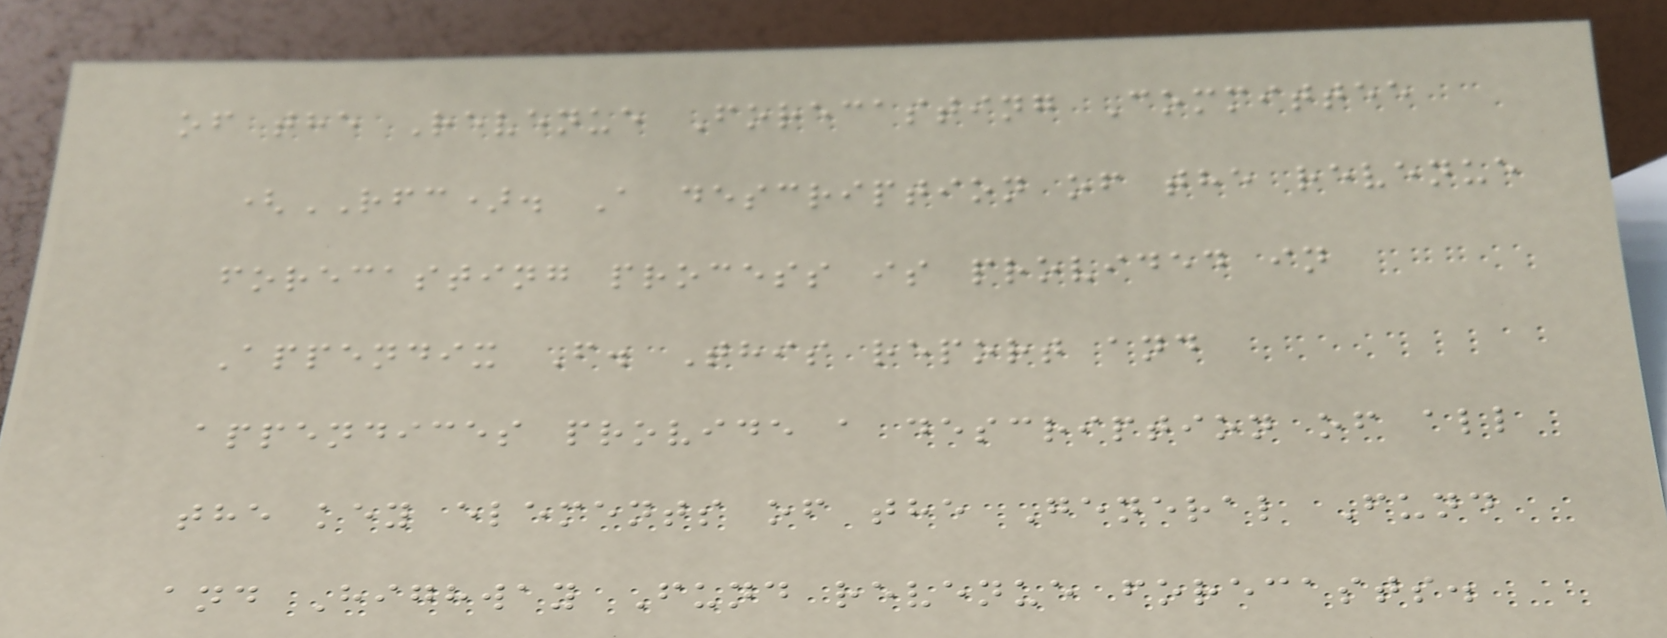of the Revenue Forecasting Committee
(RFC). A description of the revenue
forecasting process is provided in
Appendix F. This report and
appendices provide a description of all
the key elements of the General Fund
and Highway Fund revenue forecasts.
